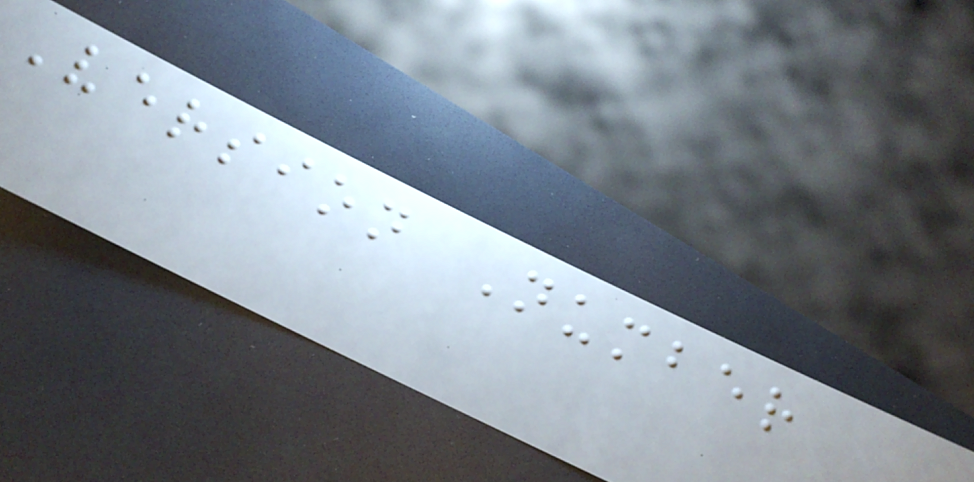Version Number
